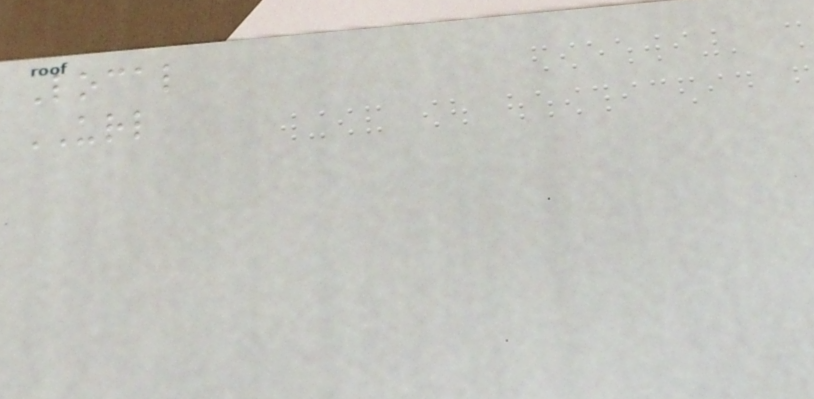Local
URL
